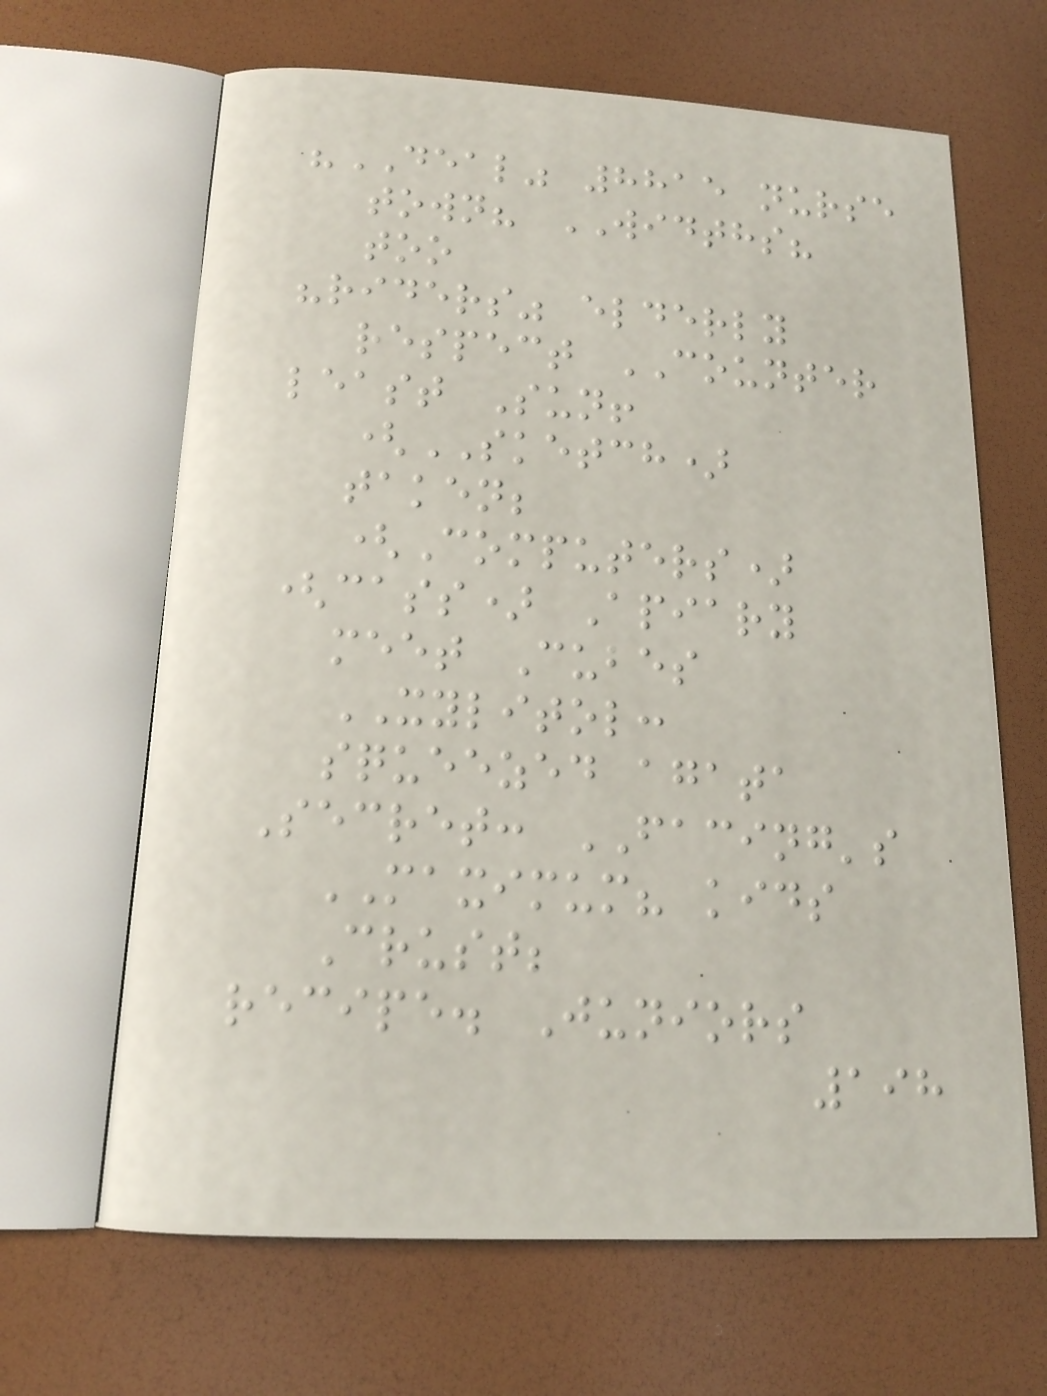"DEAL" 8815 nurse
town? WIDTHS?
too
"riders" elderly
respect COUNTER
least Sun!
(SKETCH)
taken;
(Computers)
(cass) Apiary
meet Cubes
XYLITOL:
squeezed agata
Secret: FACING's
MAXIMUM? kids
Crust;
recipe. Juniors
198
